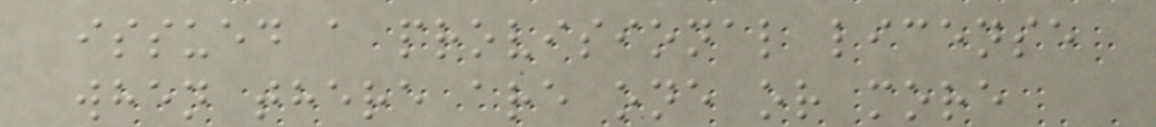issued a provisional license
when there are one or more
